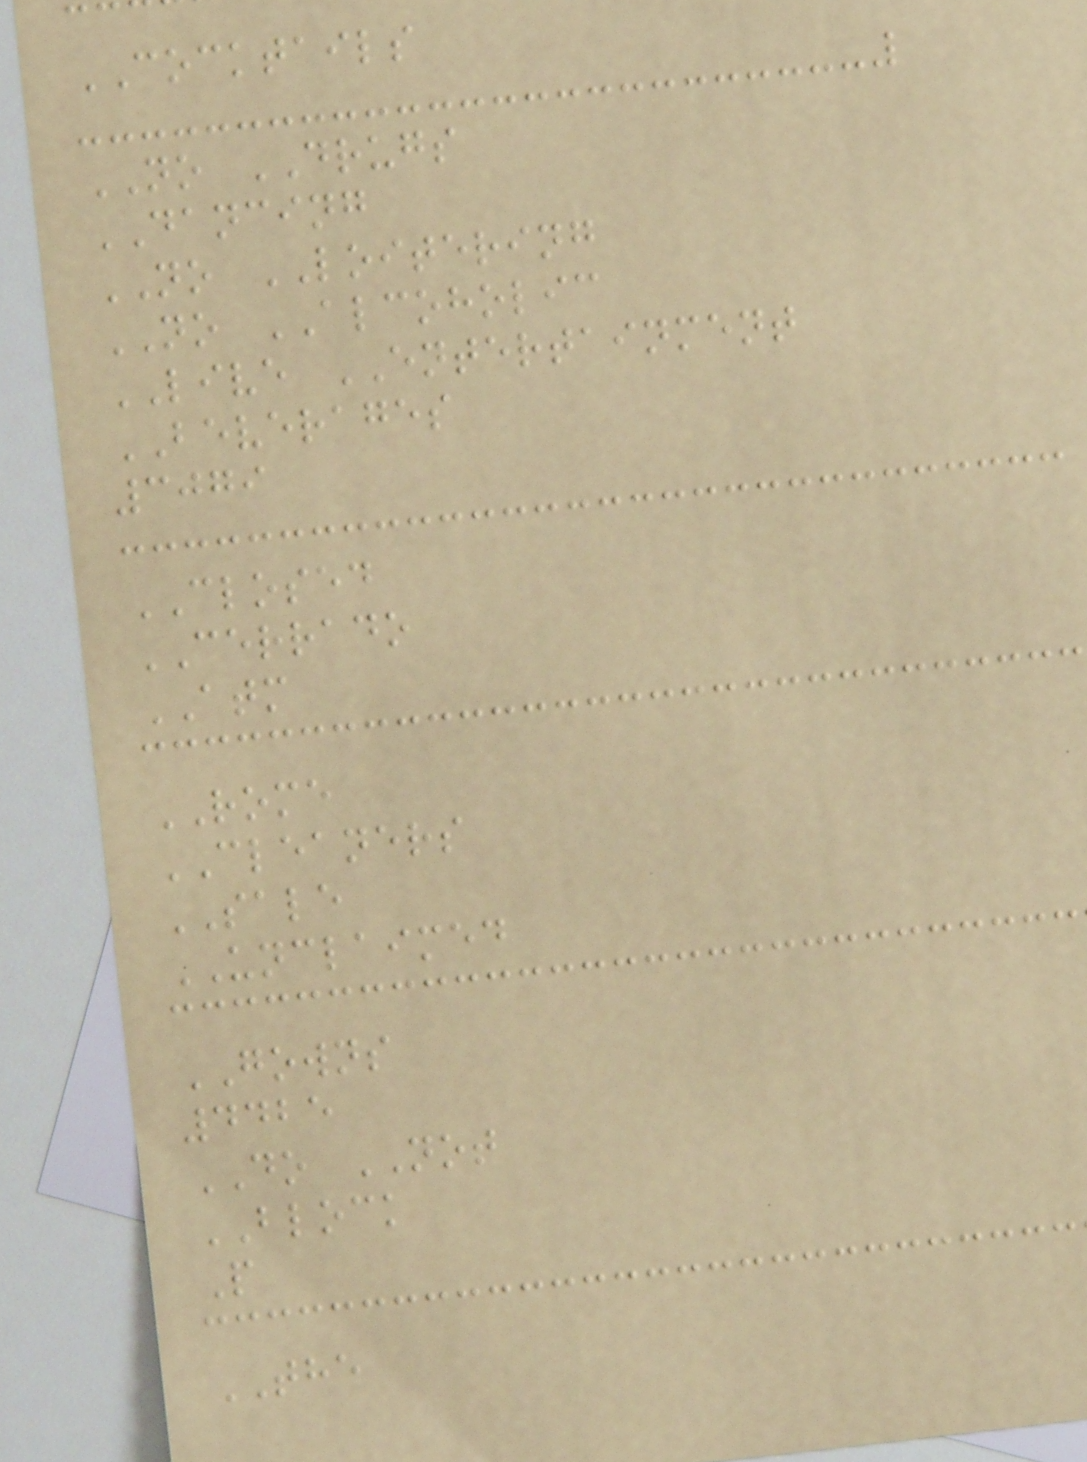COCKTAILS
NO DRUGS
DANCING
NO LOITERING
NO ALCOHOLIC
LIVE ENTERTAINMENT
BEVERAGES
3079
CLOSED
CERRADO
ATM
ROME
CLEANERS
SALE
UNCLAIMED
GOWNS
4425
DO NOT
BLOCK
P
THE
